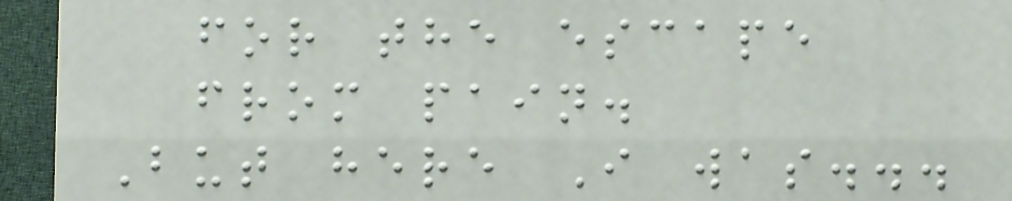for the escape
from pain.
But here I was...
